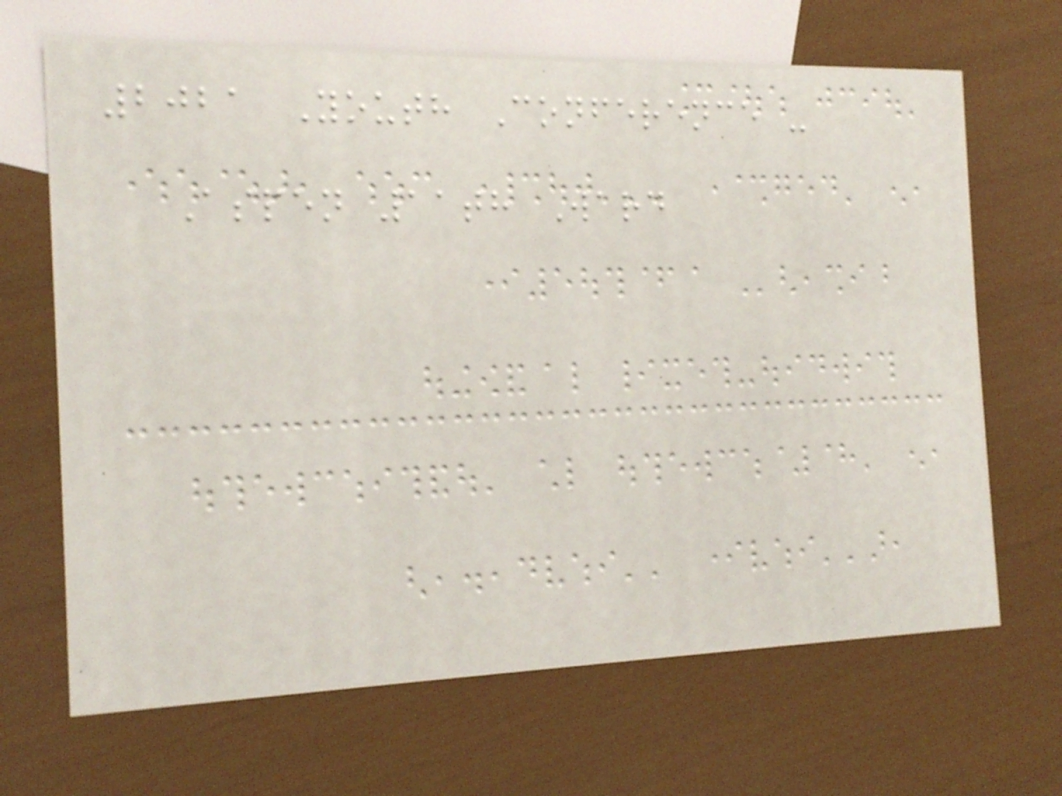2021 Youth Conference -
Aspen 11th Ward
